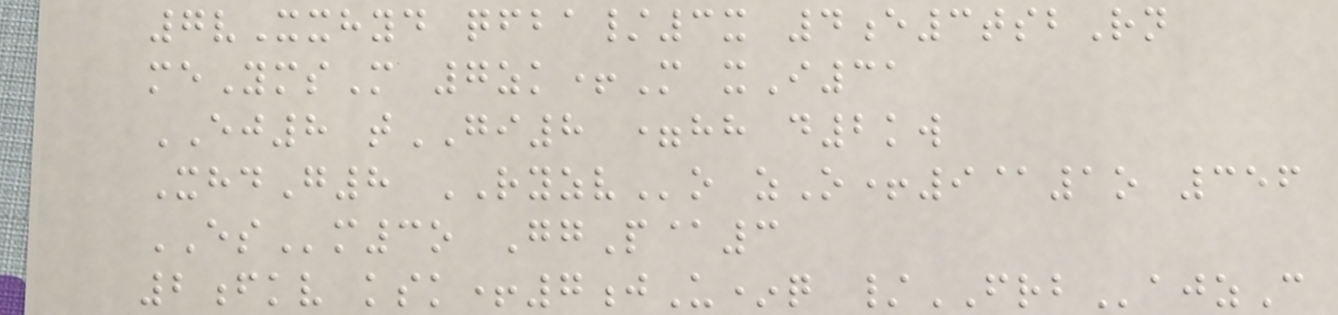7vXxhyd qfba/3x 4e3tsbRn
meYmsM 7zk+M xI31
EJ8 tGI8 =hh d2kw
XhdG8 RYZVo zO+9@1o 356
ESm3o GgP@3
2fkv ksk+7jU*q /FRBajzC
